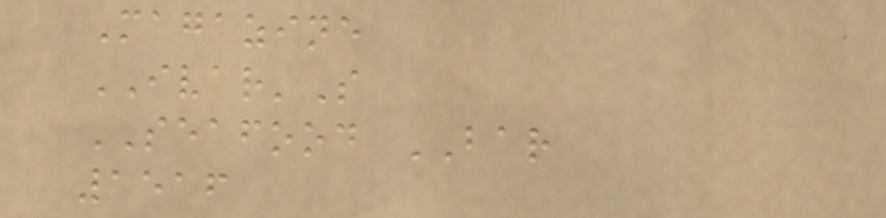Magazine
IVAR'S
SEAFOOD BAR
1516
